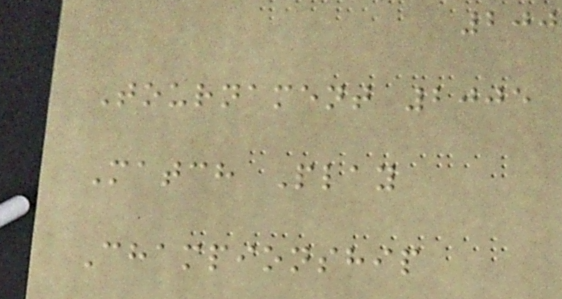200
Tournament 2005
Match Play
Championship
